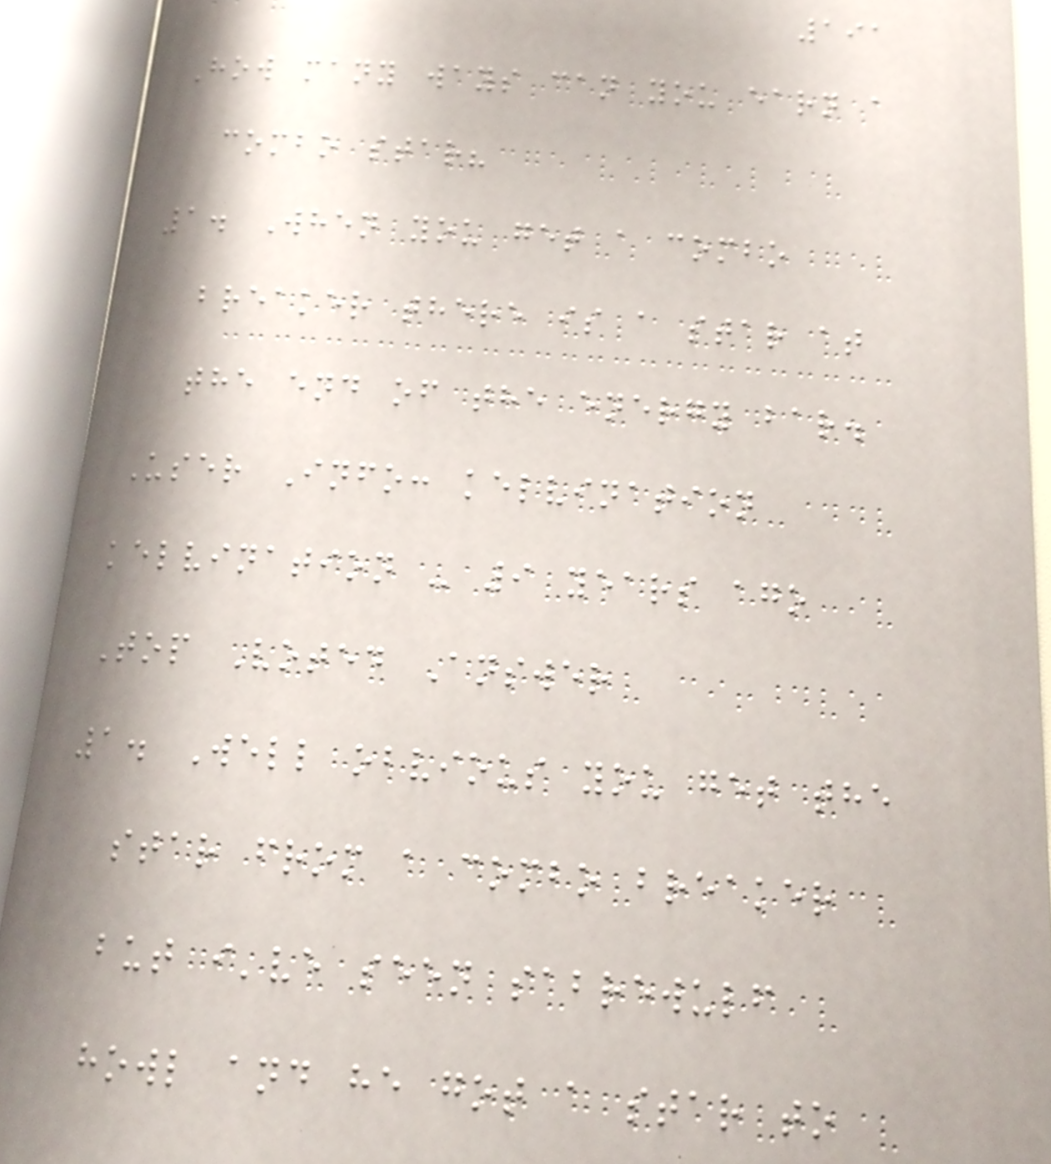191
How many ways can you earn a
combo star?
1. When you get a combo
breaker there is a star at
the end of the energy bar.
User Info: kelvination
kelvination - 9 years ago
Top Voted Answer
1. Well obvious you get the
star from a combo breaker
but i've seen sabrewulf
howl and he got a star to
